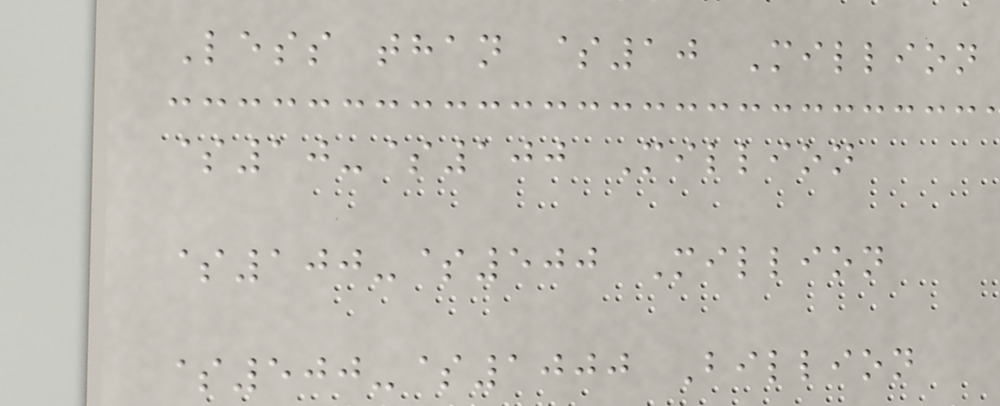Less than $10 Million
$10-$100 Million
$100-$500 Million
$500-$1000 Billion
